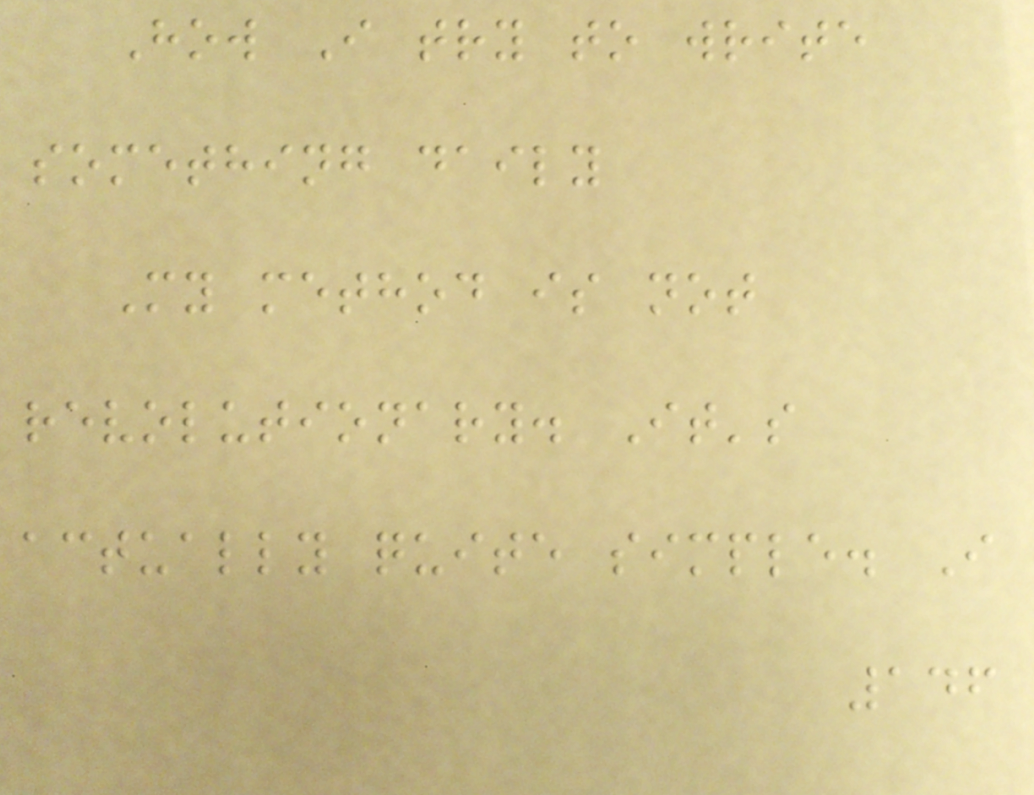How I try to write
something daily
My method is not
revolutionary. It's
actually quite simple. I
146
